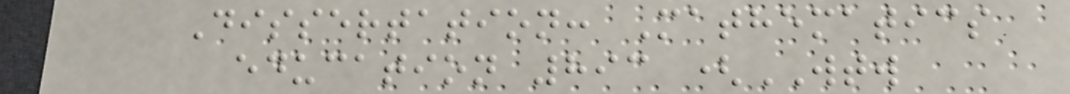Dissertation: Mathematics
education 893 (WTW
